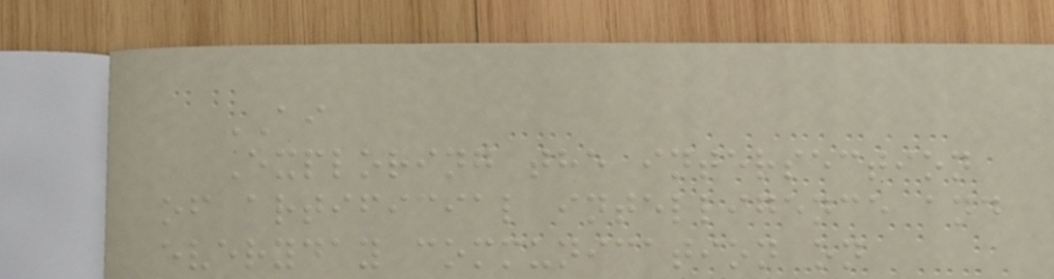AI
Exploring the intersection
of artificial intelligence and
everyday communication on
